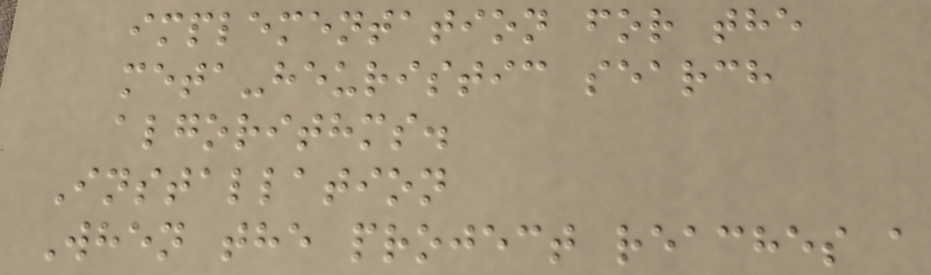implementation for the
meta-heuristic search
algorithms.
Installation
When the project reaches a
